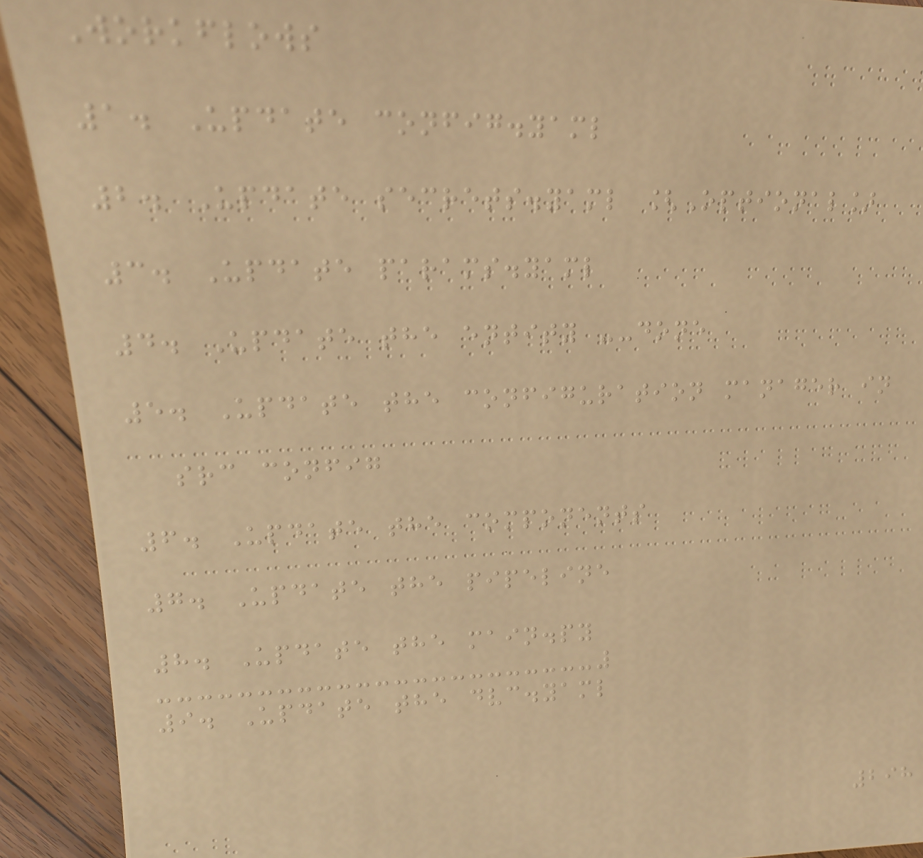Workflows
1. Update config.yaml
2. Update secrets.yaml [Optional]
3. Update params.yaml
4. Update the entity --done
5. Update the configuration manager in
src config
6. Update the components
7. Update the pipeline
8. Update the main.py
9. Update the dvc.yaml
298
